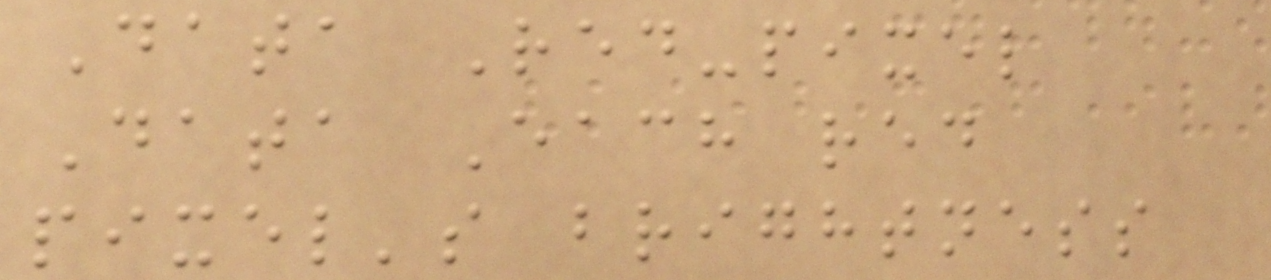Data Red-pixel
Data Each red
pixel's brightness
